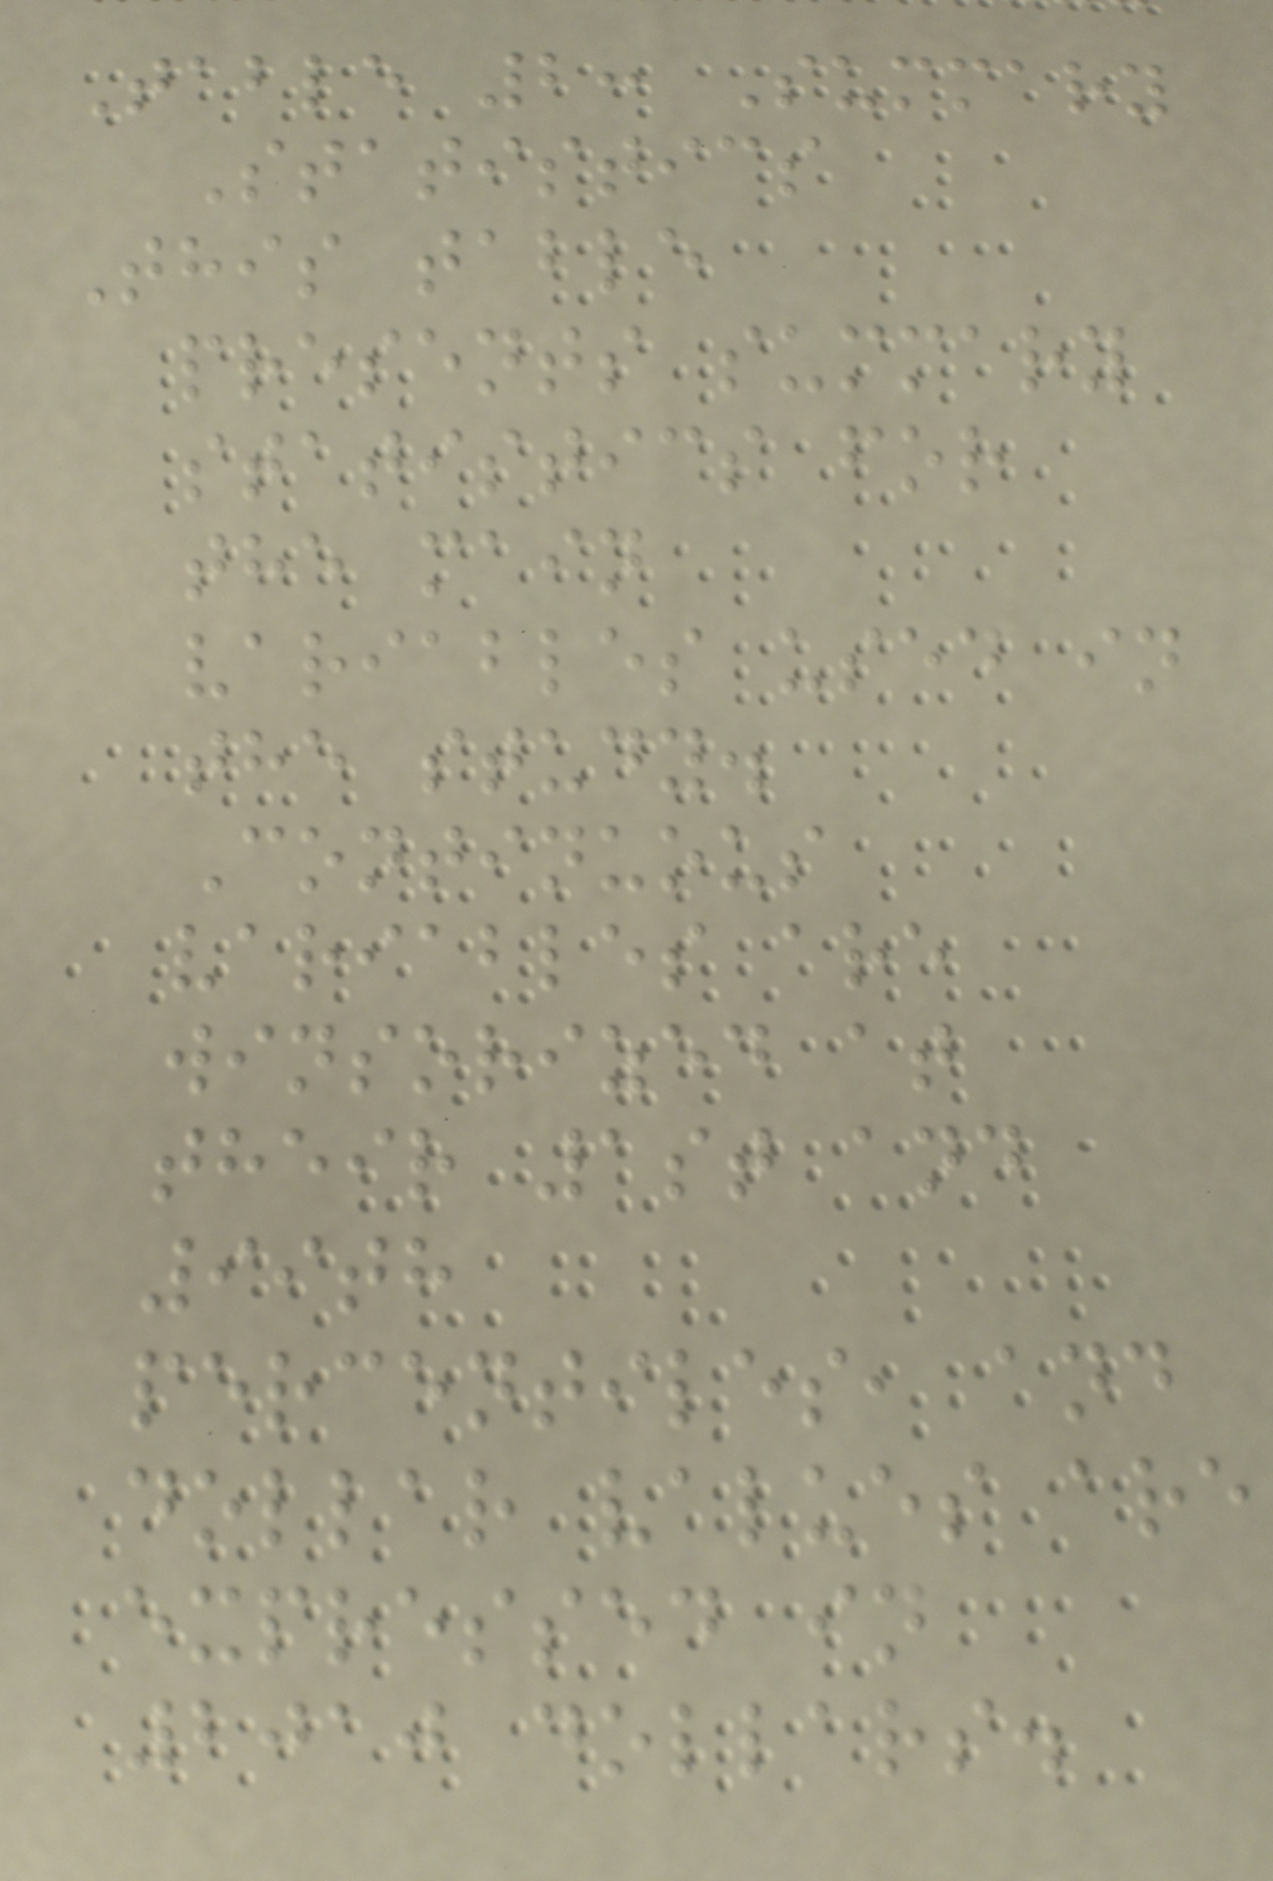Table 2: Summary
Statistics
This table
presents summary
statistics for
the main
variables used in
the study.
Continuous
variables are
winsorized at
their 1st and
99th
percentiles, and
dollar values are
expressed in
2010 dollars.
